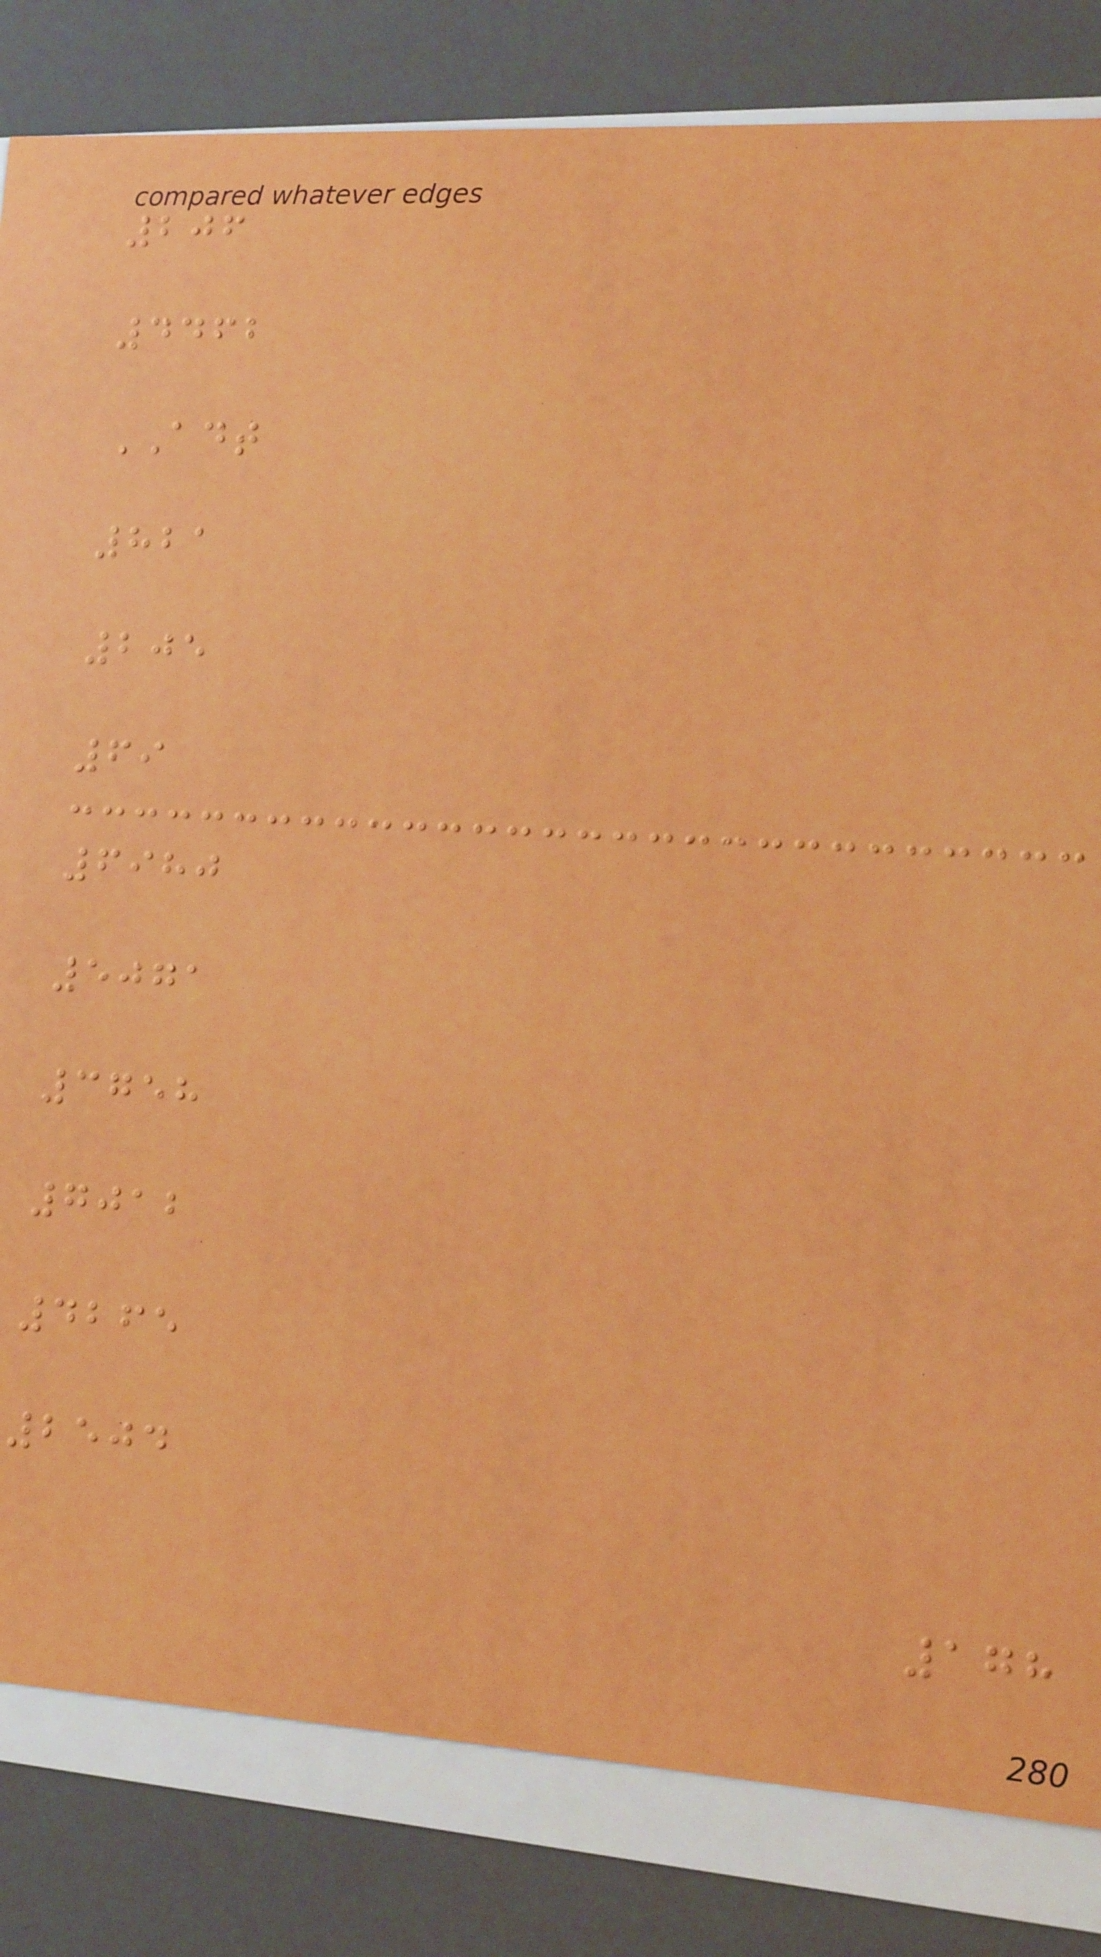206
4462
ADT
821
205
69
6980
5071
3758
7012
4265
2504
178
